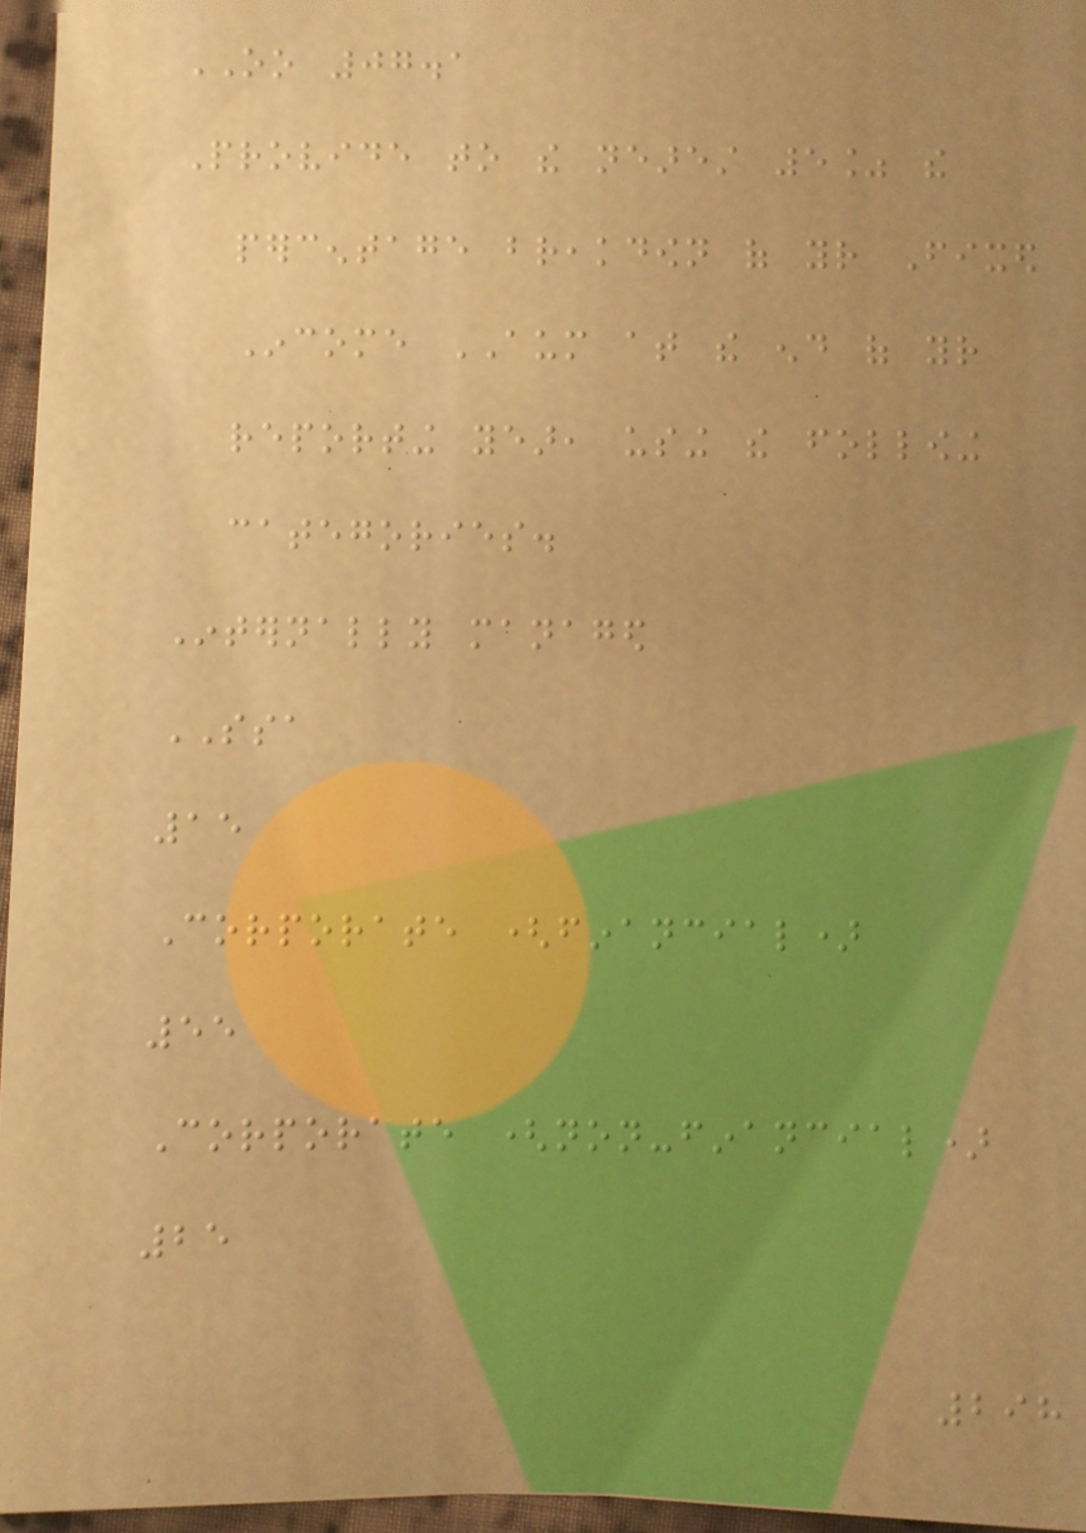OO 07.1
Provide to the nearest 5% the
percentage breakdown of your Fixed
Income AUM at the end of your
reporting year, using the following
categories.
Internally managed
SSA
15
Corporate (financial)
55
Corporate (non-financial)
25
298
